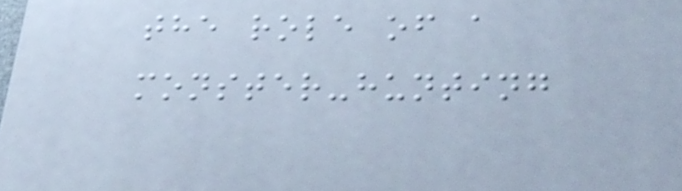the role of a
monster-hunting
